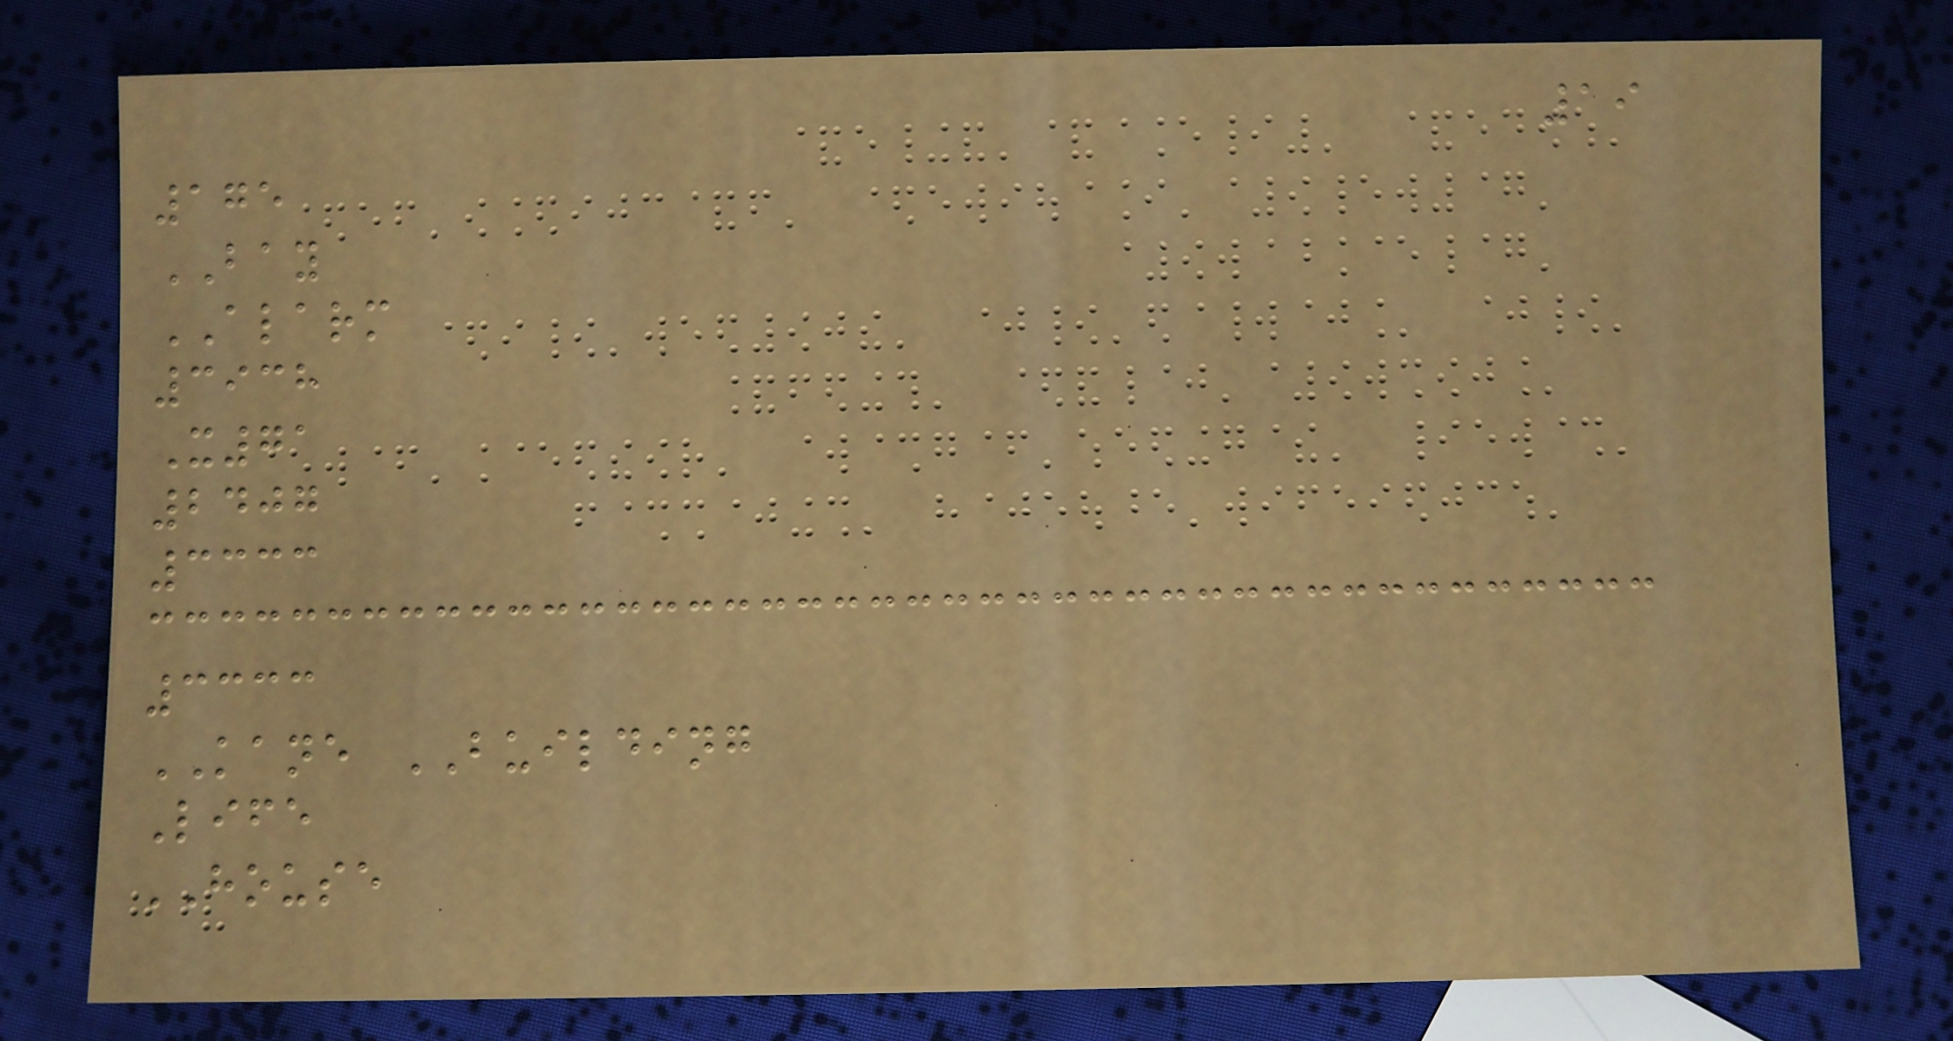19
175
BAY
ALARM
3938
X71
2407
3333
3333
KANE BUILDING
Life
HOUSE
